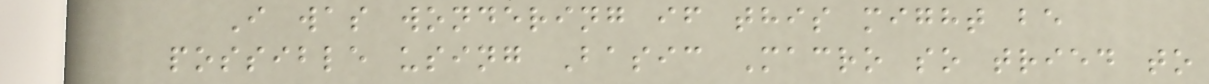I was wondering if this might be
possible using Basic Macro so tried to
